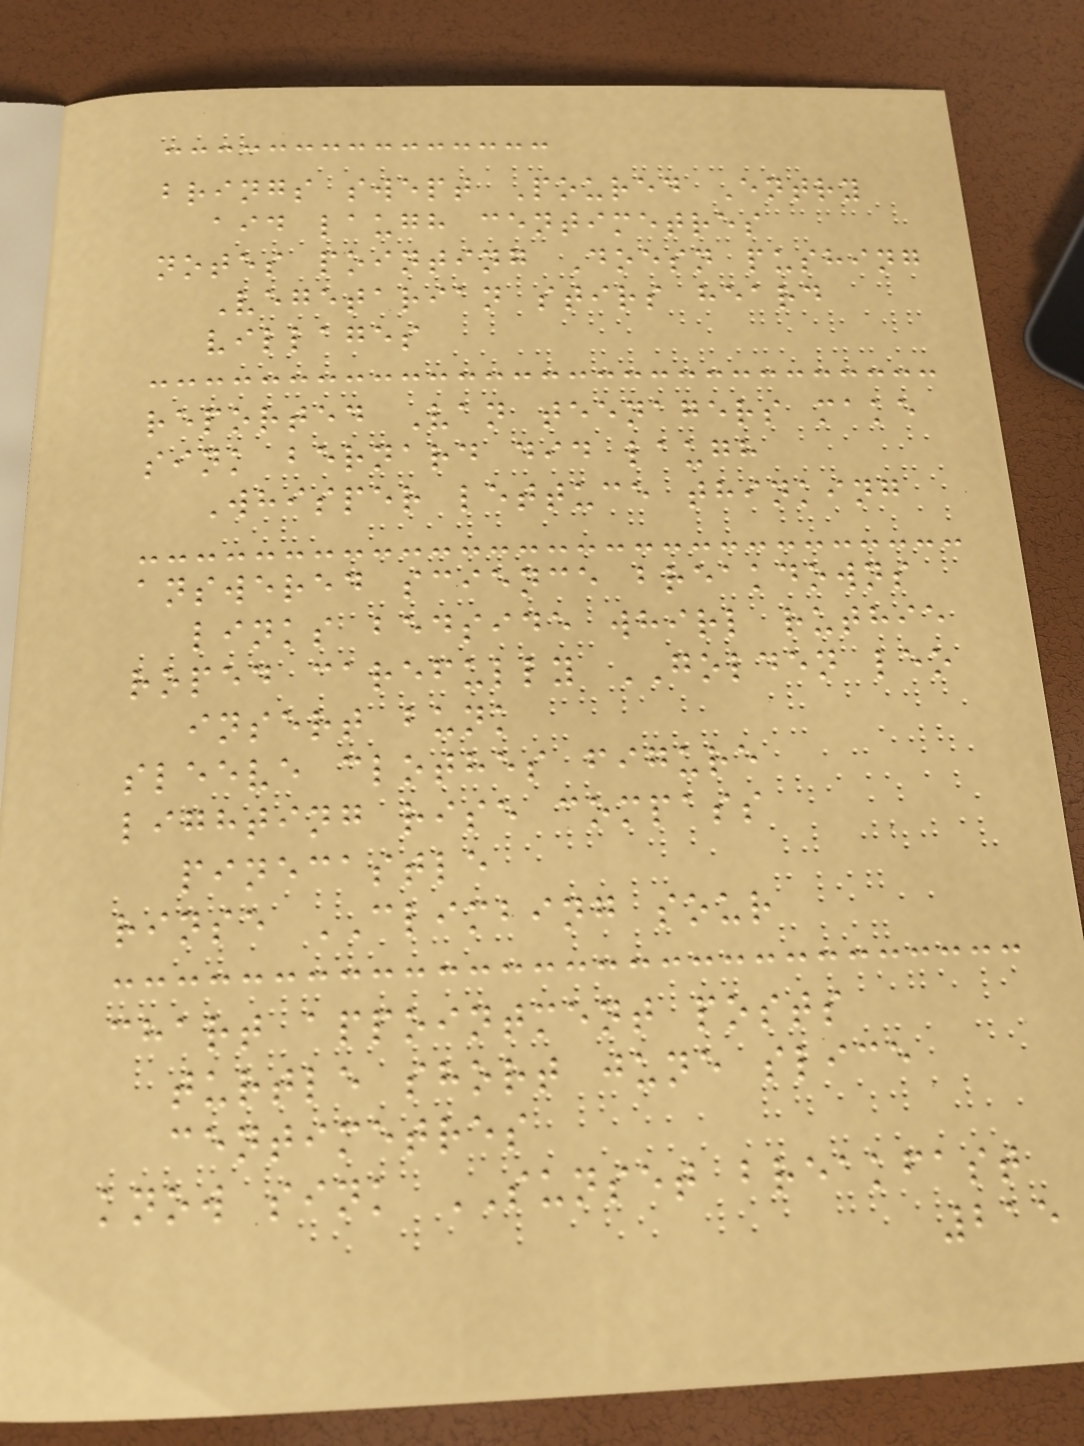brings swept Poured Entry
aid laugh centimetres
notes pointing Doesn pushing
Vegetarian stirs heard
villages
reported Van teenagers make
sink bernard did laugh
Whisper lettuce thinking
answered science breakdowns
links bedside whirl ruthie
roped carefully GOLDEN leo
insert bunk
sleeve clothes figure
lighting rise compass
pinecastle
rinse CLIMBING sour
chart appointment posts
turtle short june slice
centimetres
know sink SUNSET breakfast
215
